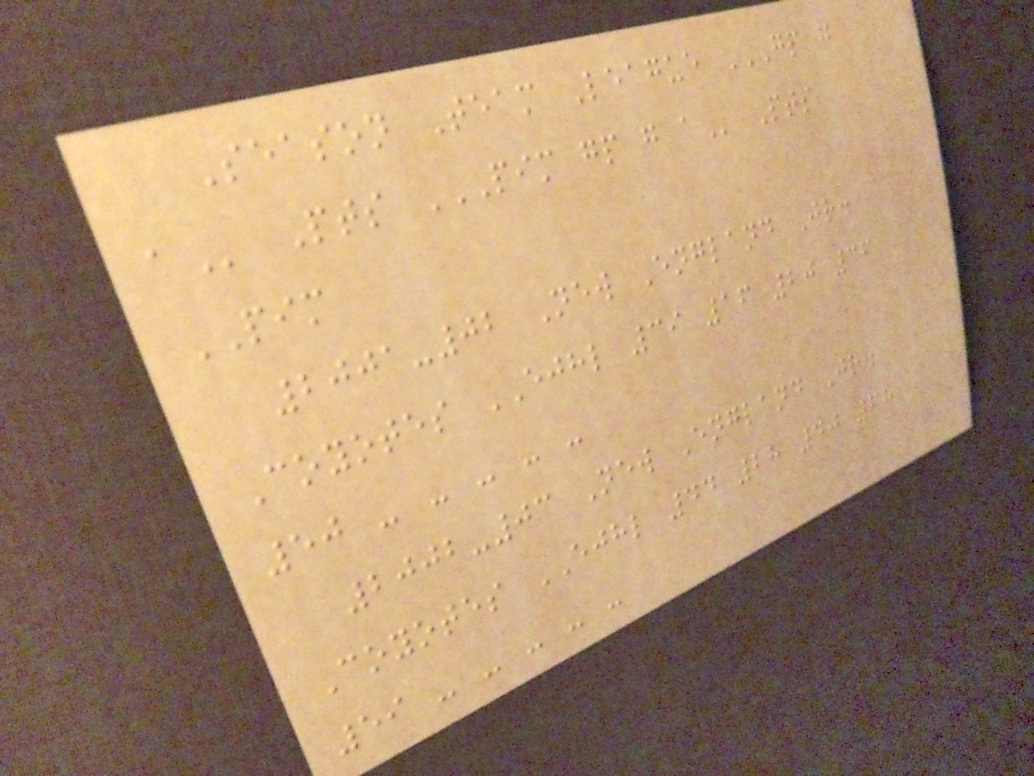Season Team League GP G
A Pts PIM GP G A Pts
PIM
2001-02 New England Jr.
Coyotes EJHL 39 16 20 36
50 - - - - -
2002-03 New England Jr.
Coyotes EJHL 44 28 40 68
59 - - - - -
